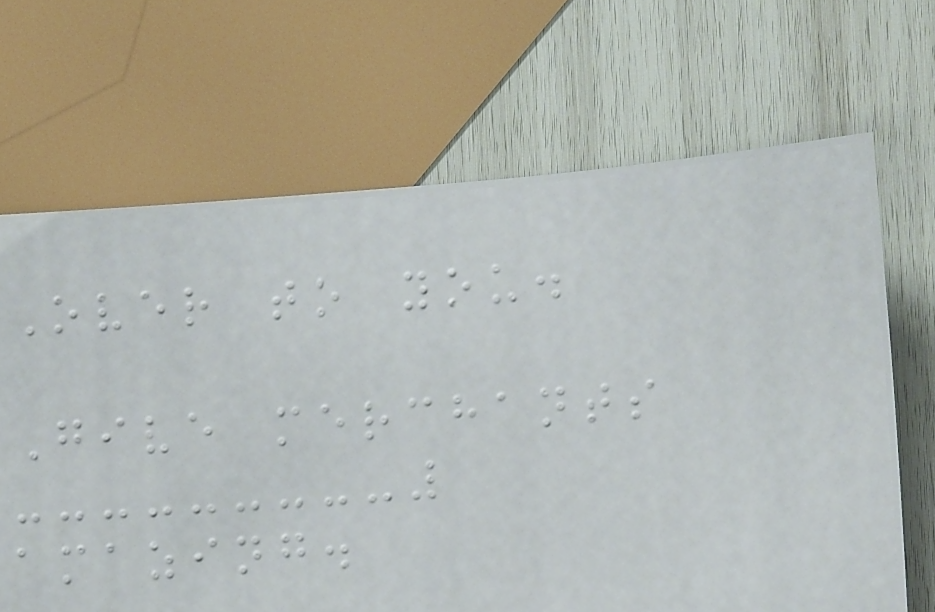Over to you.
Give merchants
amazing.
